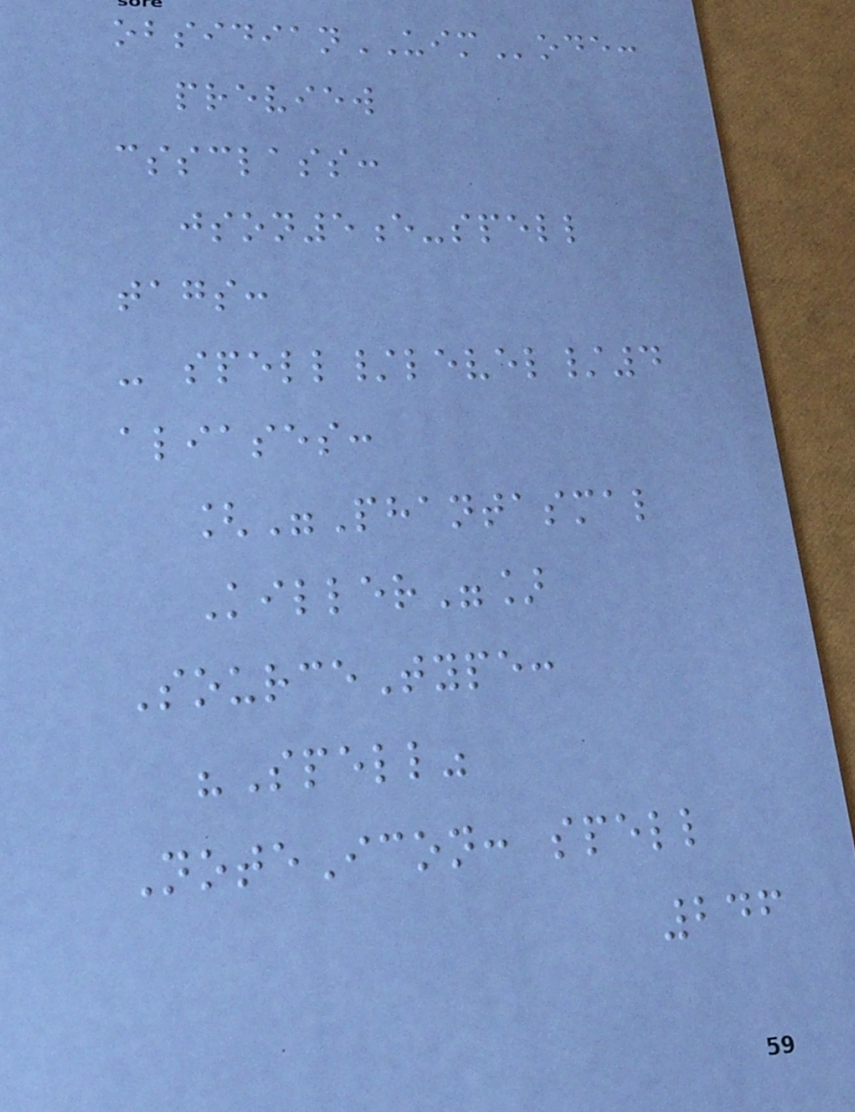obsidianUIMode:
preview
cssclass:
json5e-spell
tags:
- spell/level/4
aliases:
["Phantasmal
Killer"]
SourceType:
"Spell"
NoteIcon: spell
246
